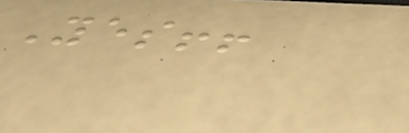Yes!!
